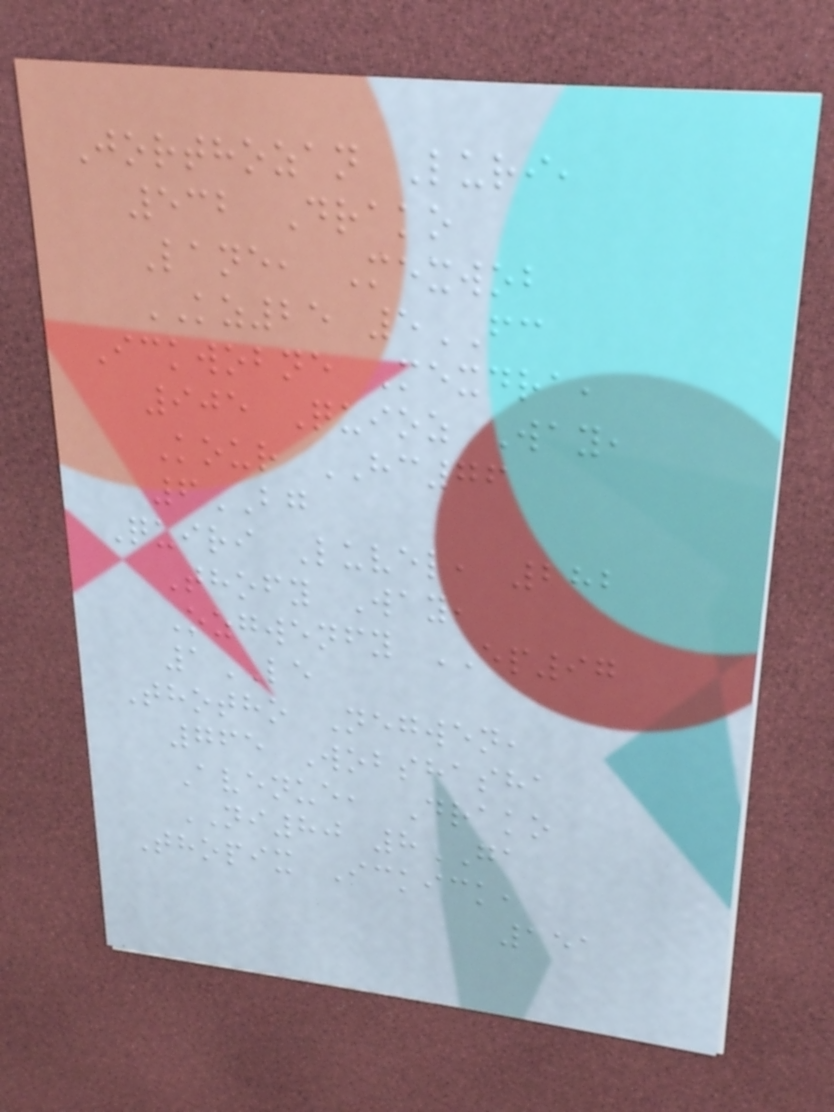Jorthozan Luri,
532 Drako
Lane, Mexwob
KZ25 5FC
Ickwobne Mexdra,
905 Quioz Way,
Kour HC76
6BG
Quiri Luvel, 282
Thofy Way,
Ozgwenfy EP97
1LE
Thotho Negwen,
765 Wobshasha
Avenue, Drako
NI80 8GA
Thopix Ickick,
151
